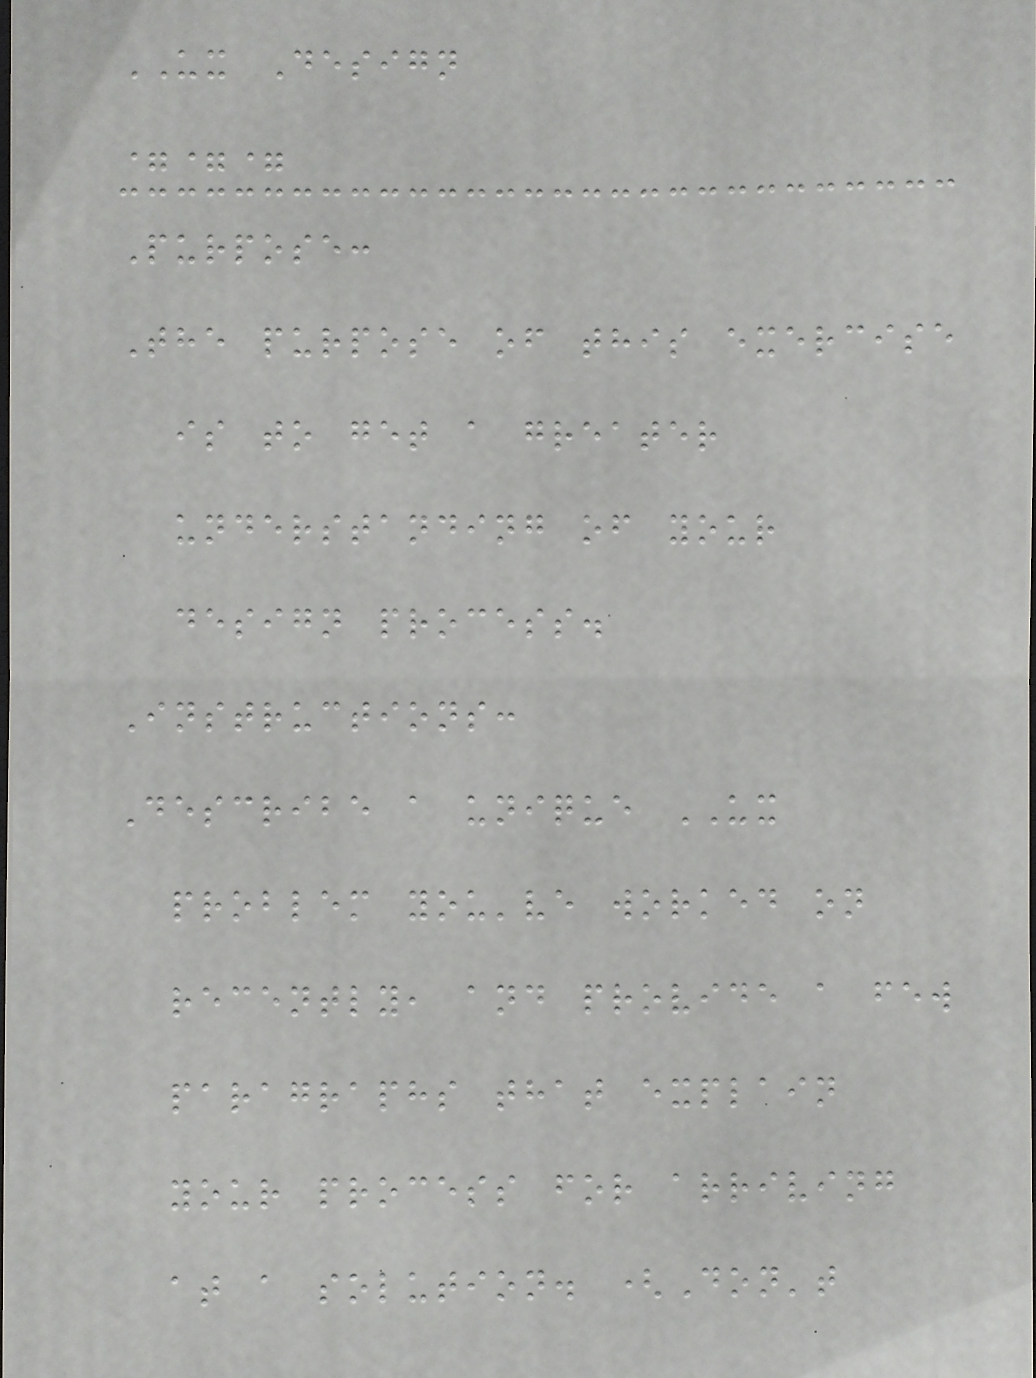UX Design
===
Purpose:
The purpose of this exercise
is to get a greater
understanding of your
design process.
Instructions:
Describe a unique UX
problem you've worked on
recently, and provide a few
paragraphs that explain
your process for arriving
at a solution. (Don't
